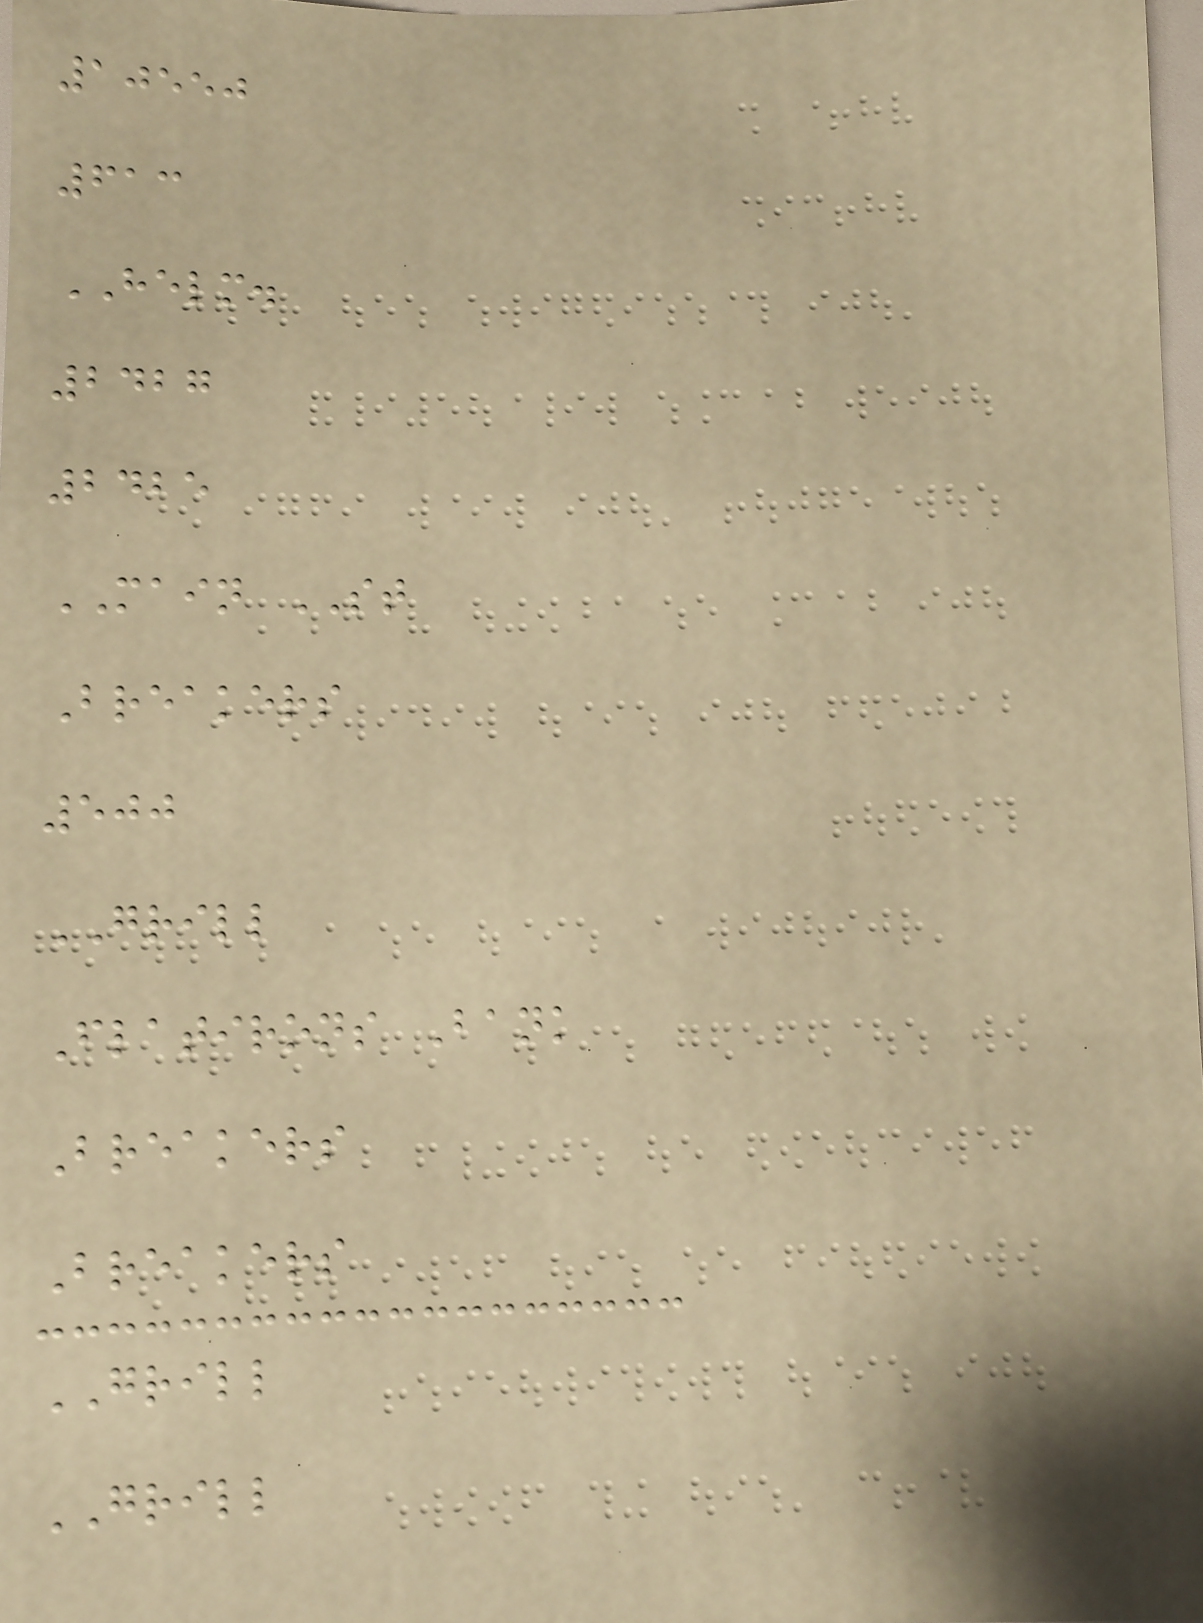10550
613
HELM.
2427
2425
MAIN ST
Breakers
500
GRILL
Flatirons Bank
Breakers
Breakers
GRILL
GRILL
